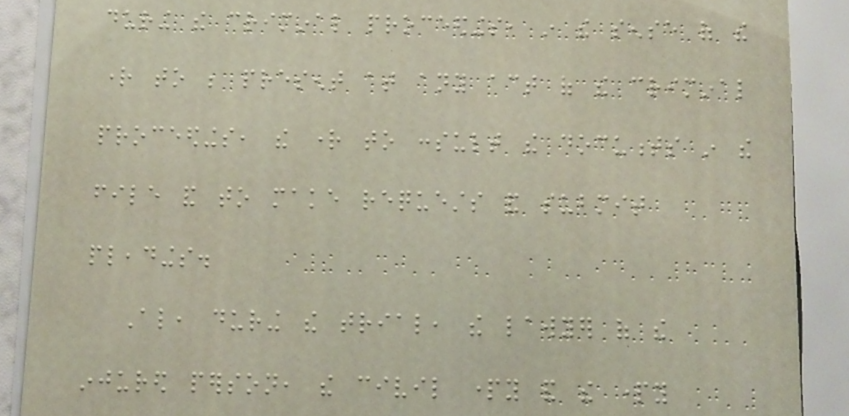during the criminal proceedings, in the sense of the
right to be present at any act of the criminal
proceedings, the right to consult the documents in the
file and to make requests and submit
pleadings.
Also, during the trial, the lawyer of the
injured person, the civil party and the party
